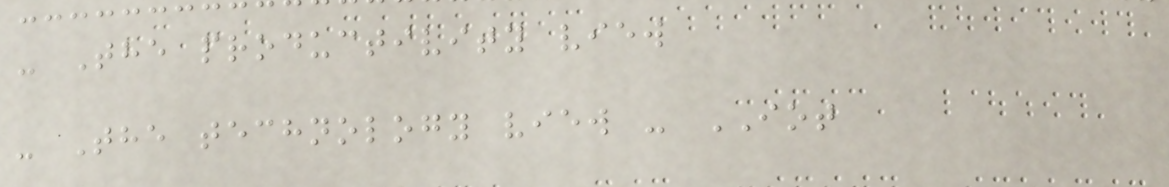- The productivity view
- The technology view - IOT
